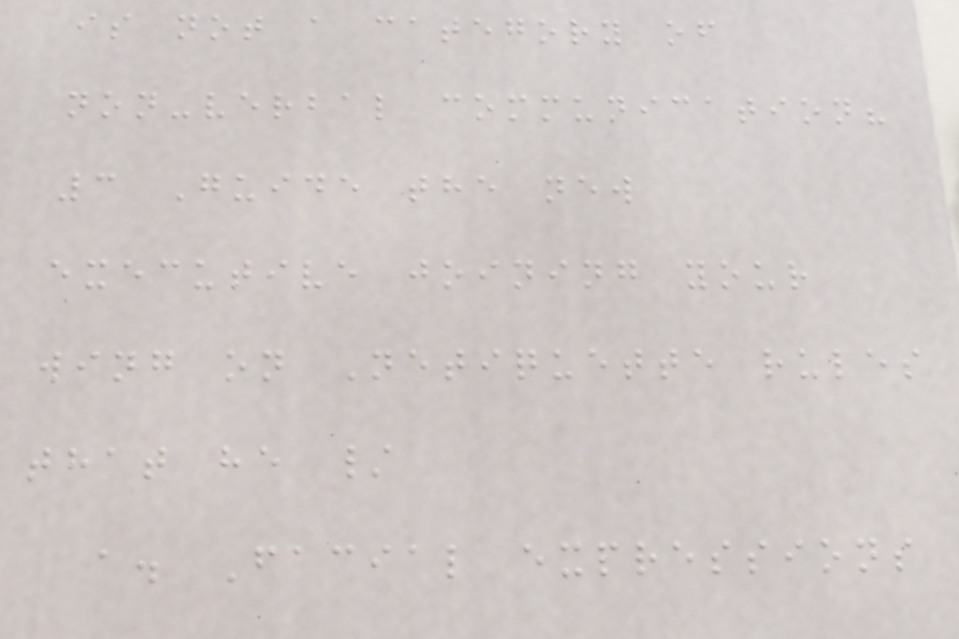is not a category of
non-verbal communication?
3 Guide the new
executive joining your
wing on Netiquette rules
that he /
a. Facial expressions
